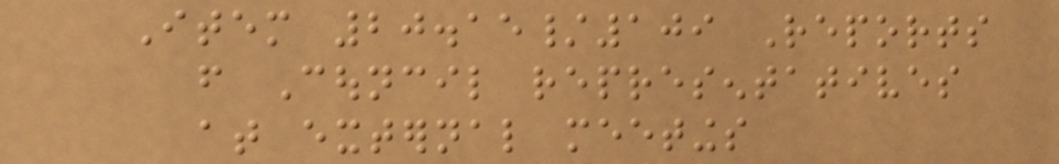Item 20.15/109 Reports
from Council representatives
at external meetings
